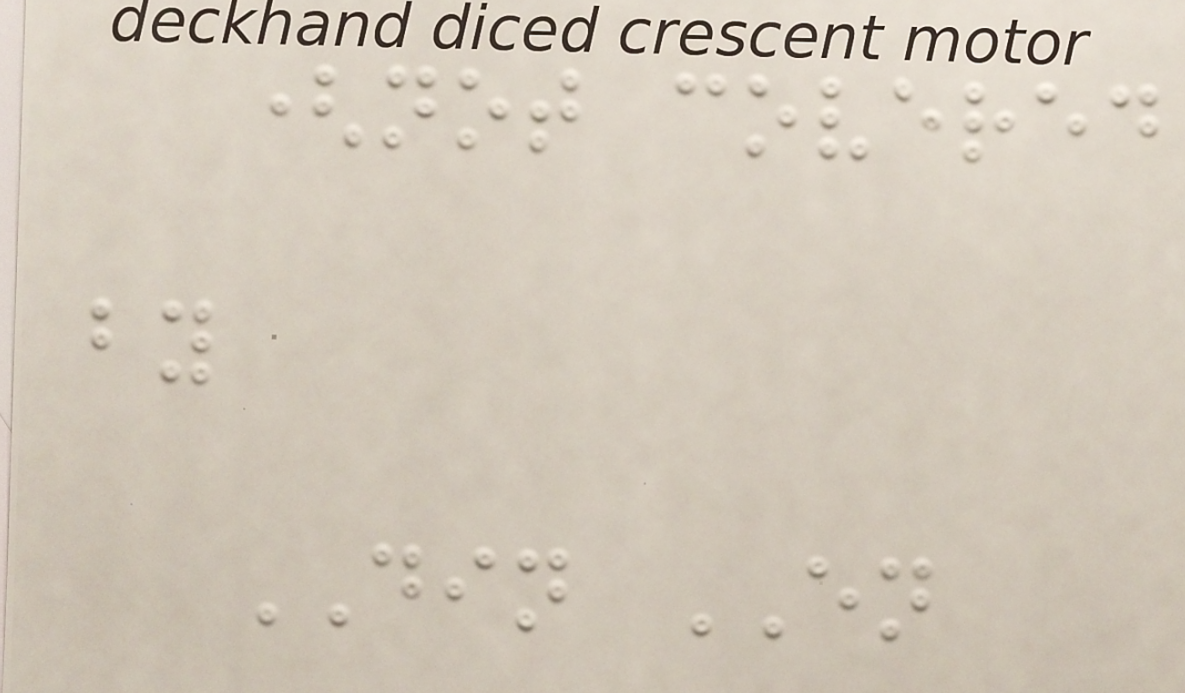(not covered
by
DIN EN
